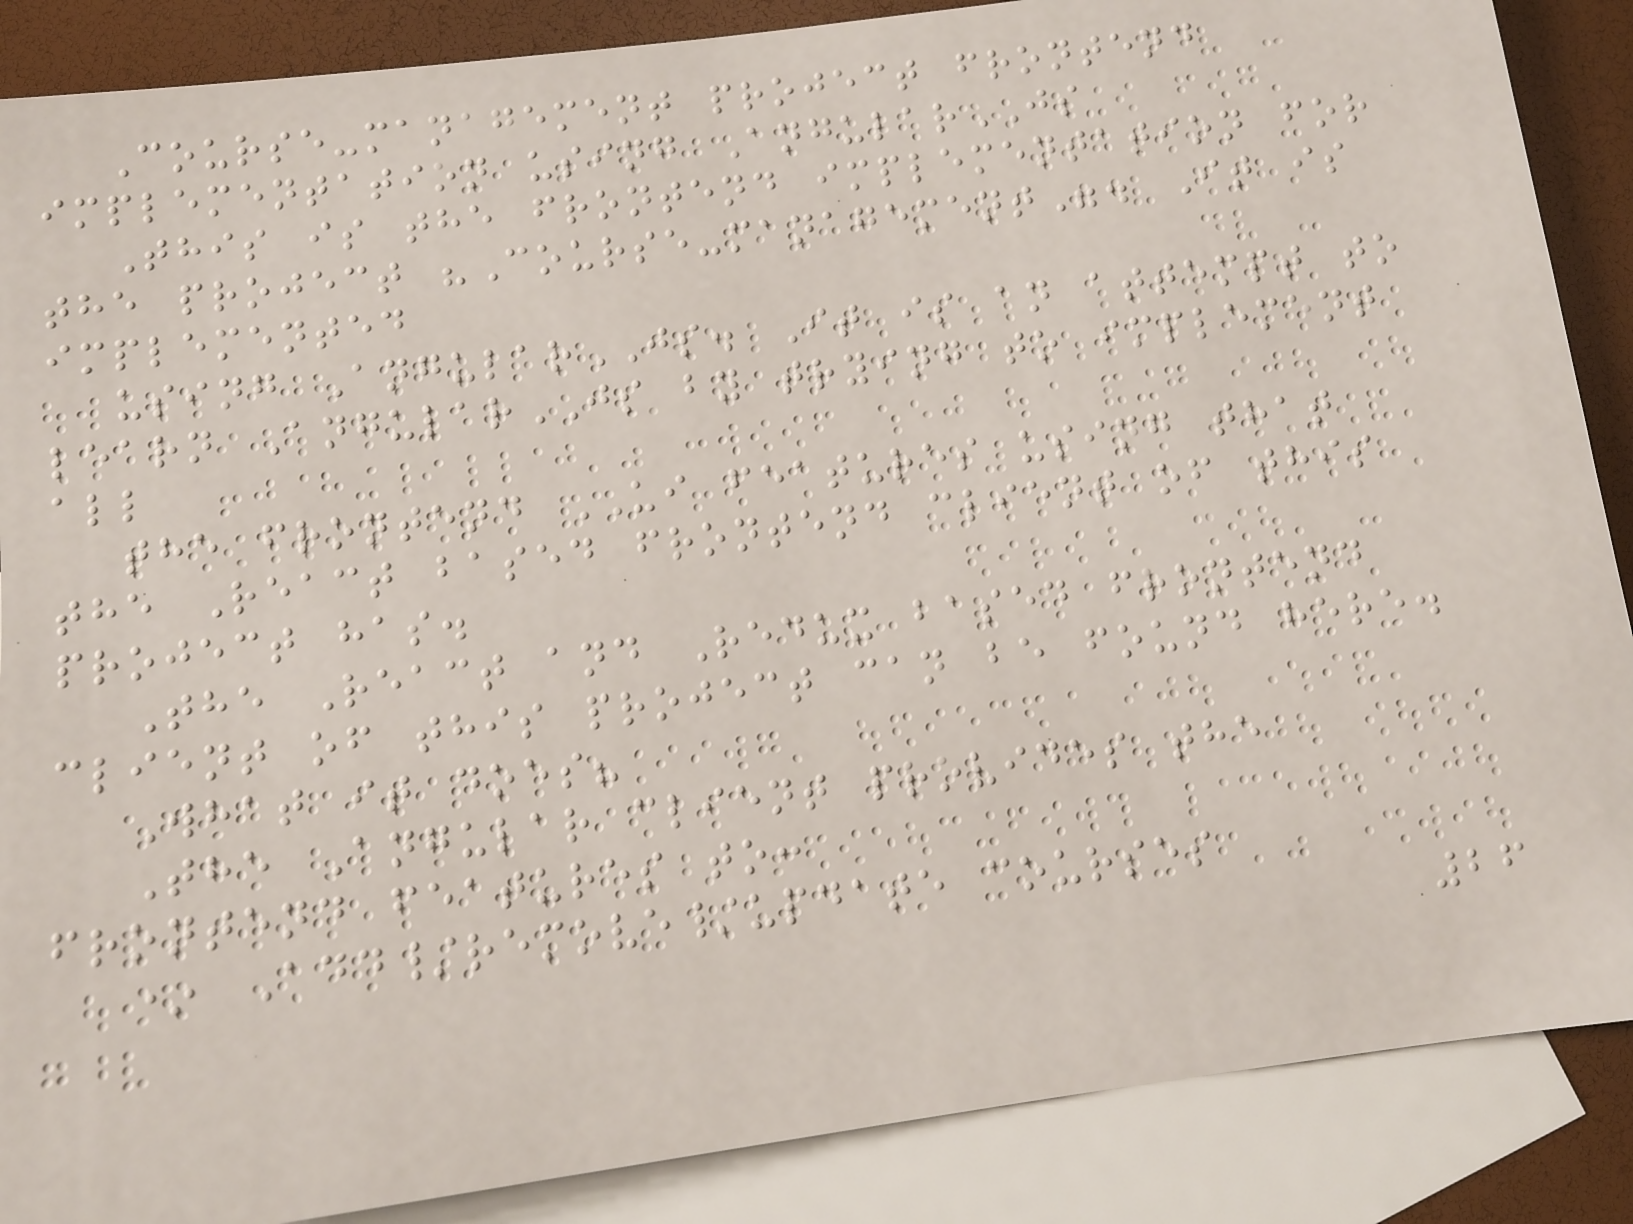Course-management project frontend
implementation using AngularJS
This is the frontend implementation for
the project "Course-management". It is
implemented
using AngularJS. It is an attempt to
learn AngularJS by trying to implement
all
the frontend UI features using that
the React based frontend client of this
project has.
The React and Redux based frontend
client of this project can be found here.
What it does?
The Angular client provides the
frontend features to:
* Add/remove/update courses
26
